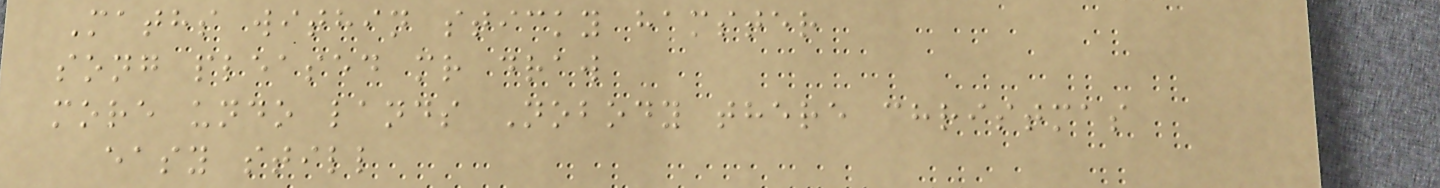Maths within sticky hamster
song pleased mr draw
more undo lands Nobody there christmas
easy still
